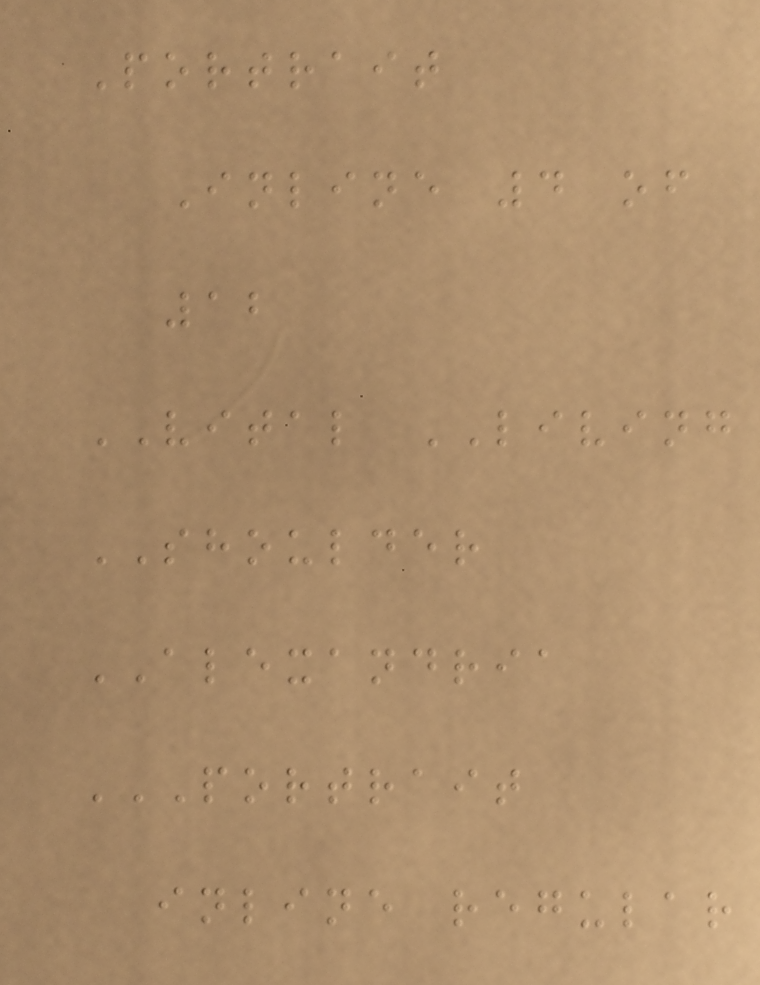Portrait
Inline 4 of
12
VITAL LIVING
SHOULDER
ALEXANDRIA
PORTRAIT
INLINE REGULAR
